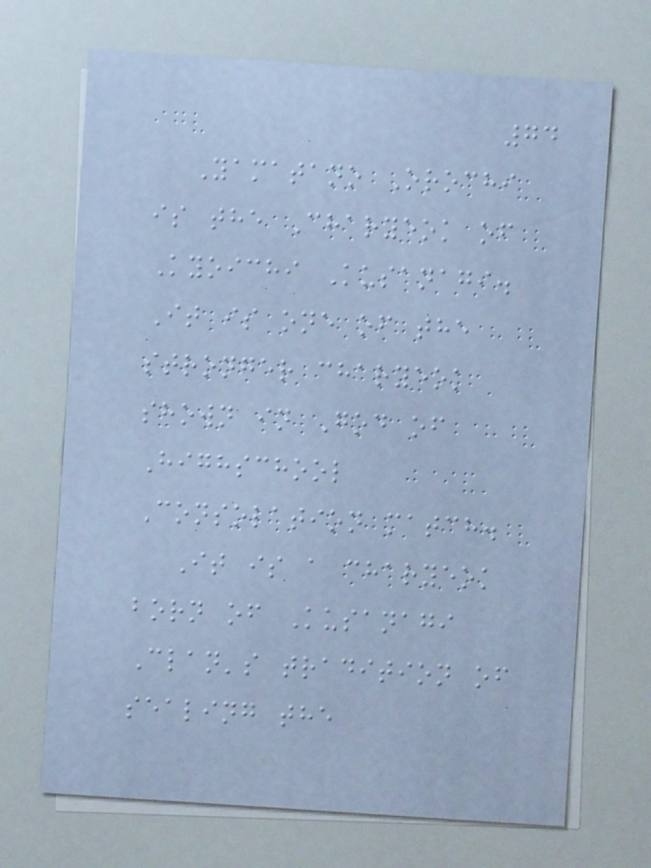74
Yamatano Orochi
is the Charyeok of
Kyoichi Kusanagi.
It is one of the
stronger charyeok
shown in God of
Highschool
Consolation match.
It is a charyeok
born of Kusanagi
Clan's tradition of
sealing the
